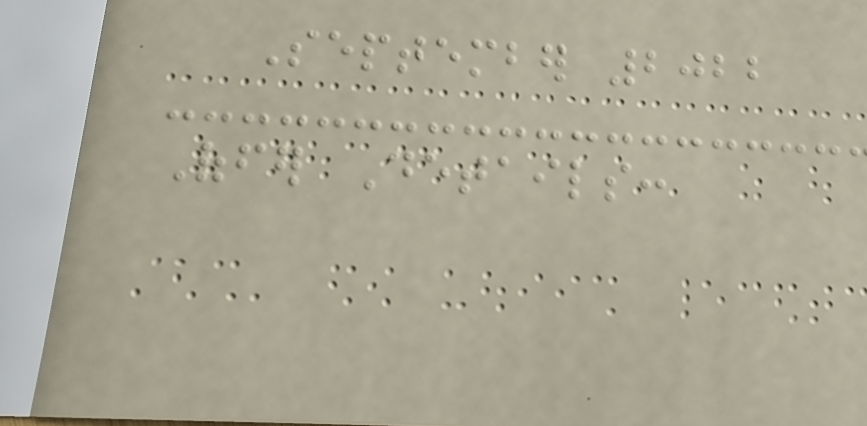September 2022
Offer Details:
